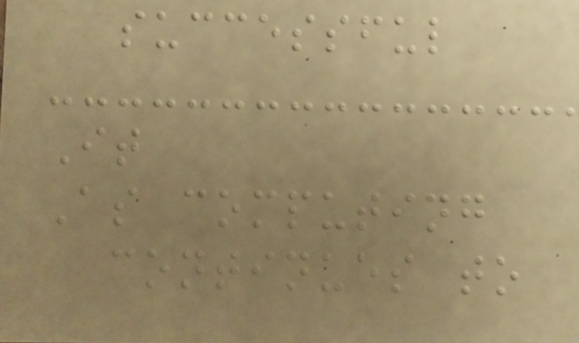successful
It
As computing
continues to
